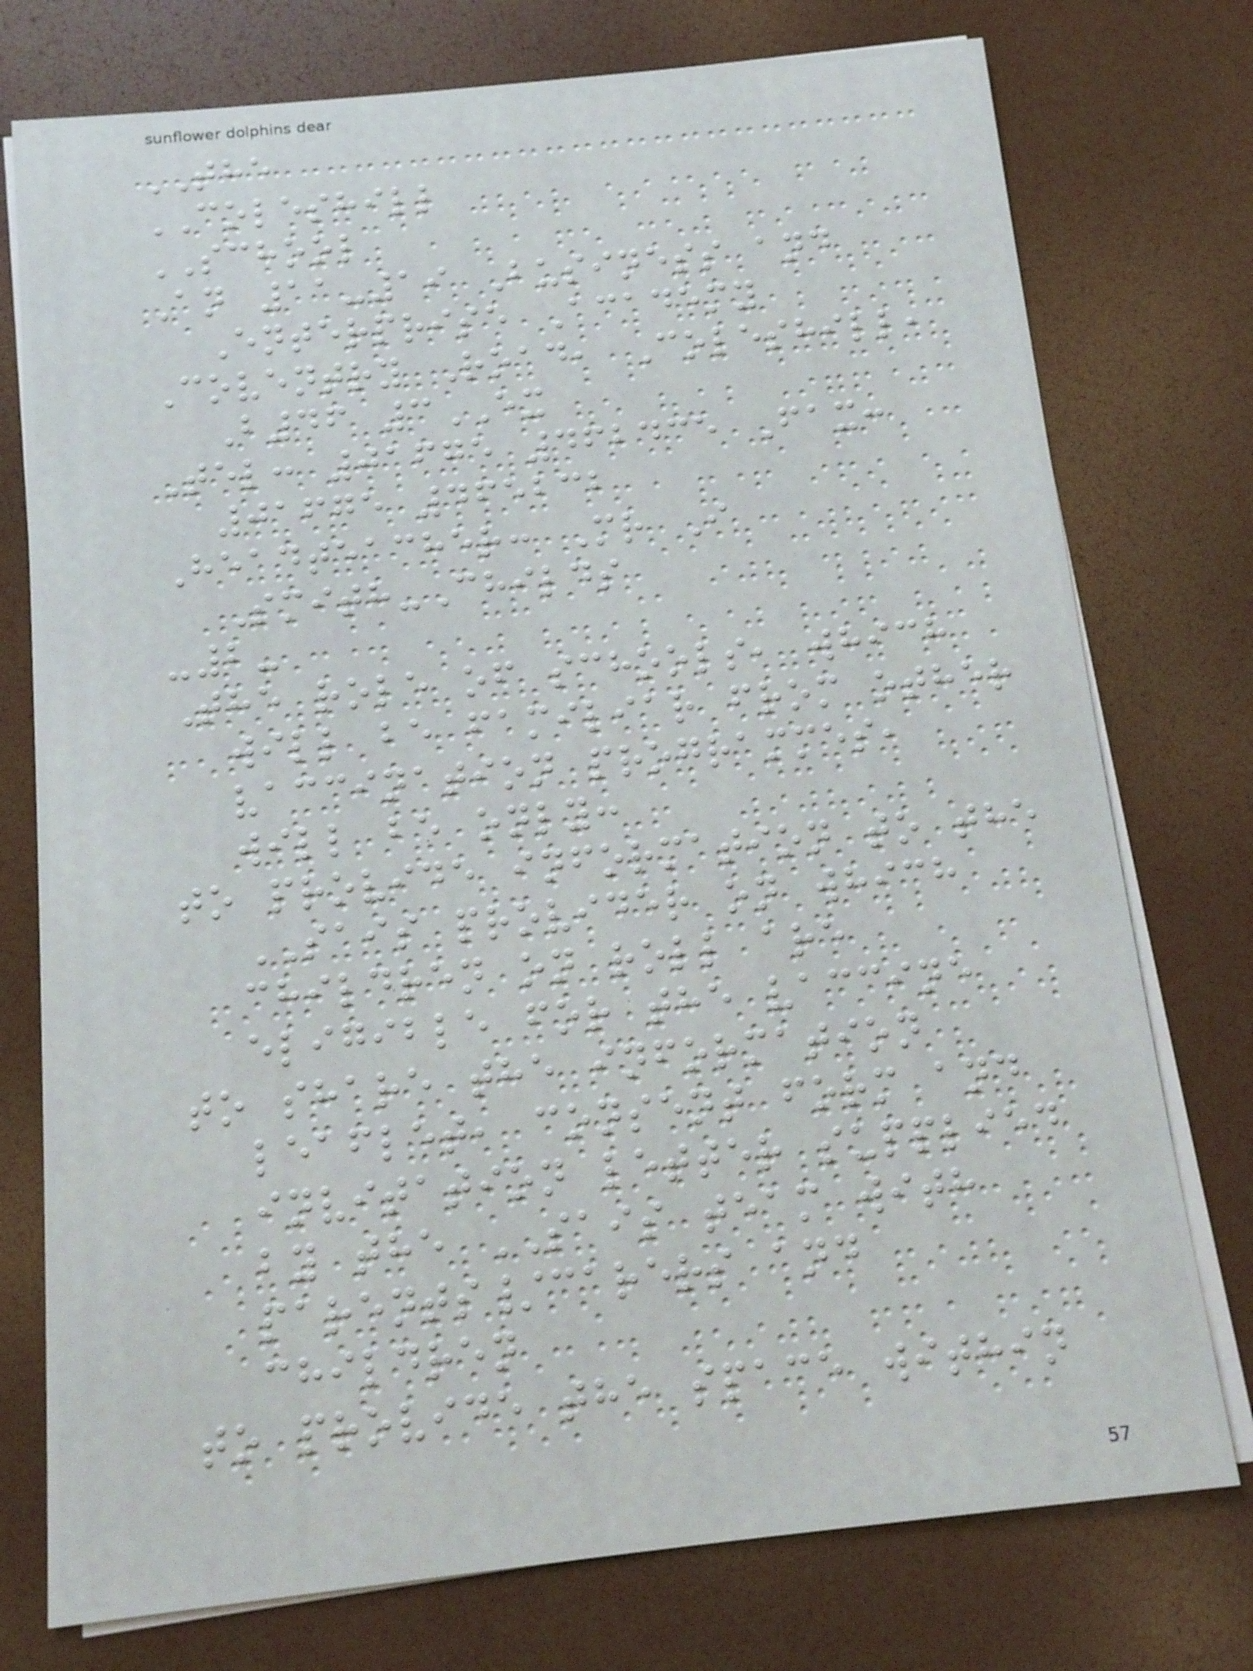THE
COLESHILL
SCHOOL
An 11-19 Business and
Enterprise Academy
Coventry Road, Coleshill,
B46 3EX
Tel: 01675 462435 Fax:
01675 465232
Headteacher: Mr I
Smith-Childs
-2-
The role of schools, which
will be familiar from other
vaccination programmes,
will be only:
to provide information to the
SAIS provider on which
children on roll are
eligible for the vaccine
to share the information
leaflet, consent form and
invitation letter supplied
by the SAIS team with
parents/carers and
children
to provide the space within
